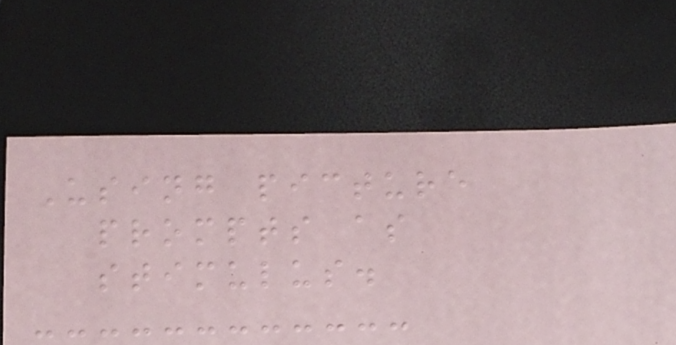Using picture
prompts as
stimulus.
